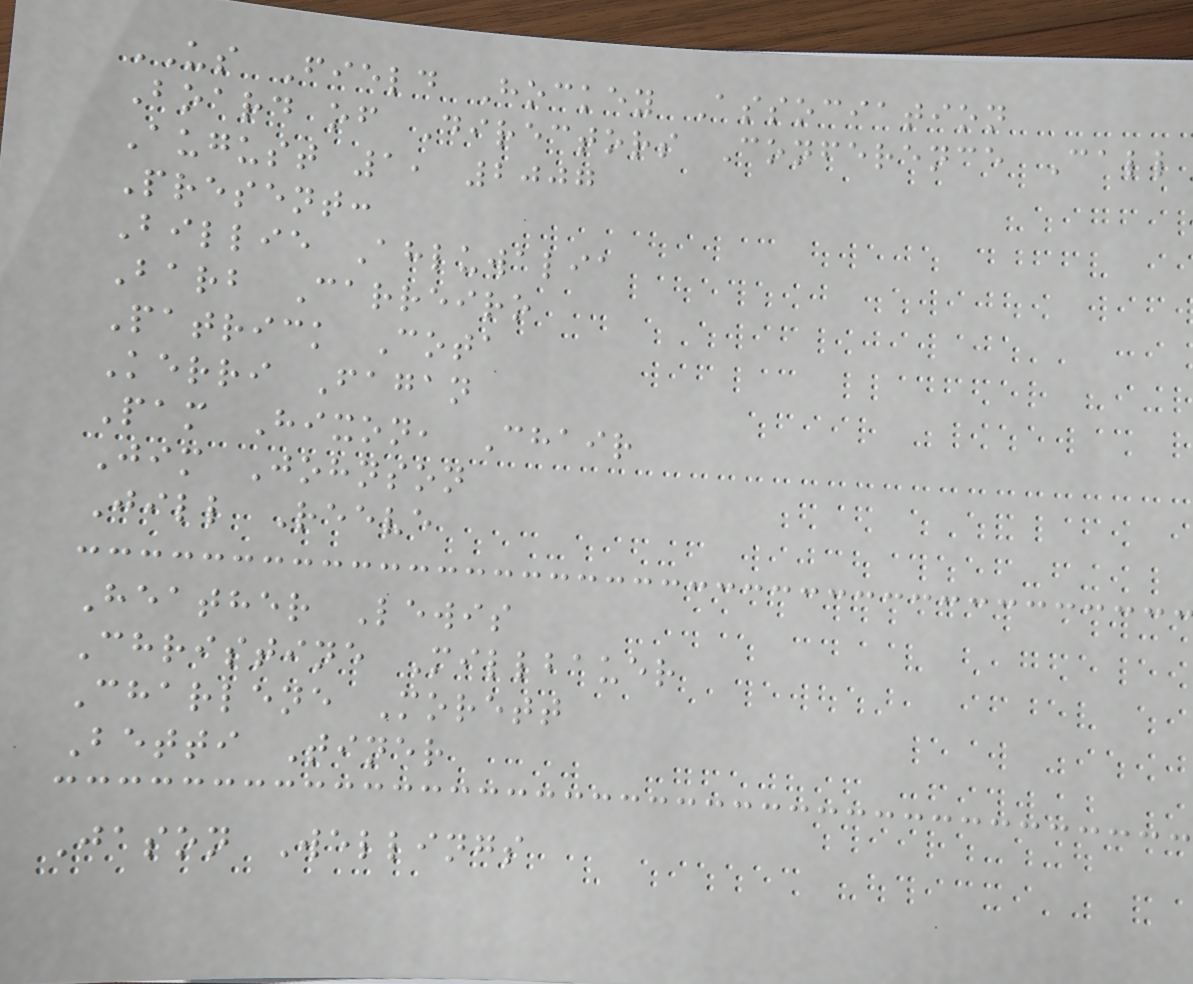US Field Hockey Association
Board of Directors Conference Call
August 1, 2007
Present:
Billie Ahluwalia
Barb Carreiro
Patrick Cota
Kerri Fagan
Pam Hixon, Chair
Jim Johnson
Jill Reeve
Heather Lewis
Christine Millbauer
Charlene Morett
Betti Tiner
Jason Wellings
